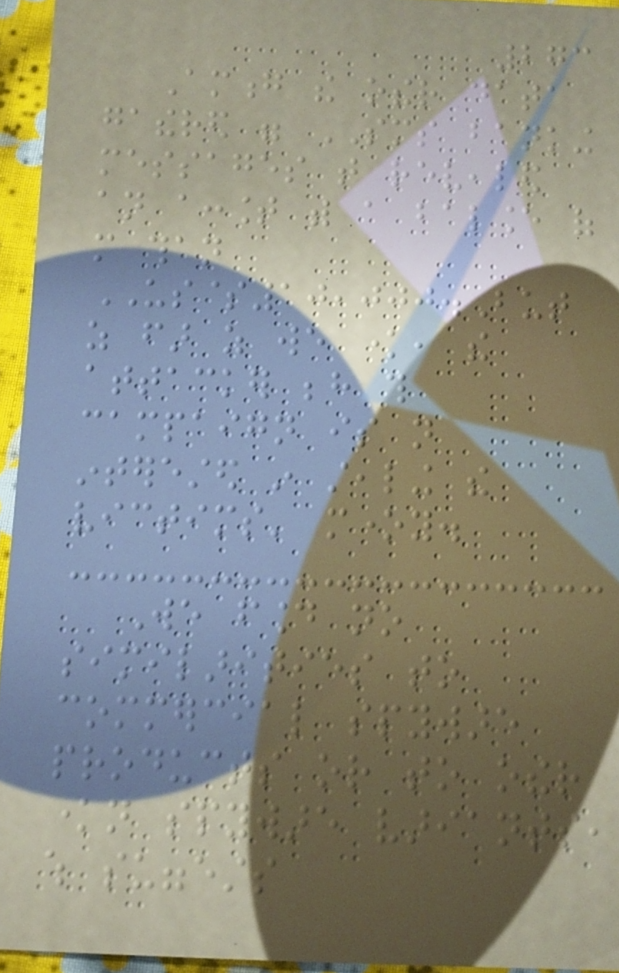273
Among the other data
gathered were SMS banking
messages that revealed
an account with a balance of
more than
US$10,000.But
as far as we know, the
attacker behind this
campaign is not
interested in stealing the
victims' money.
We found no
similarities to
commercial spyware
products or to other
known spyware variants,
which suggests
